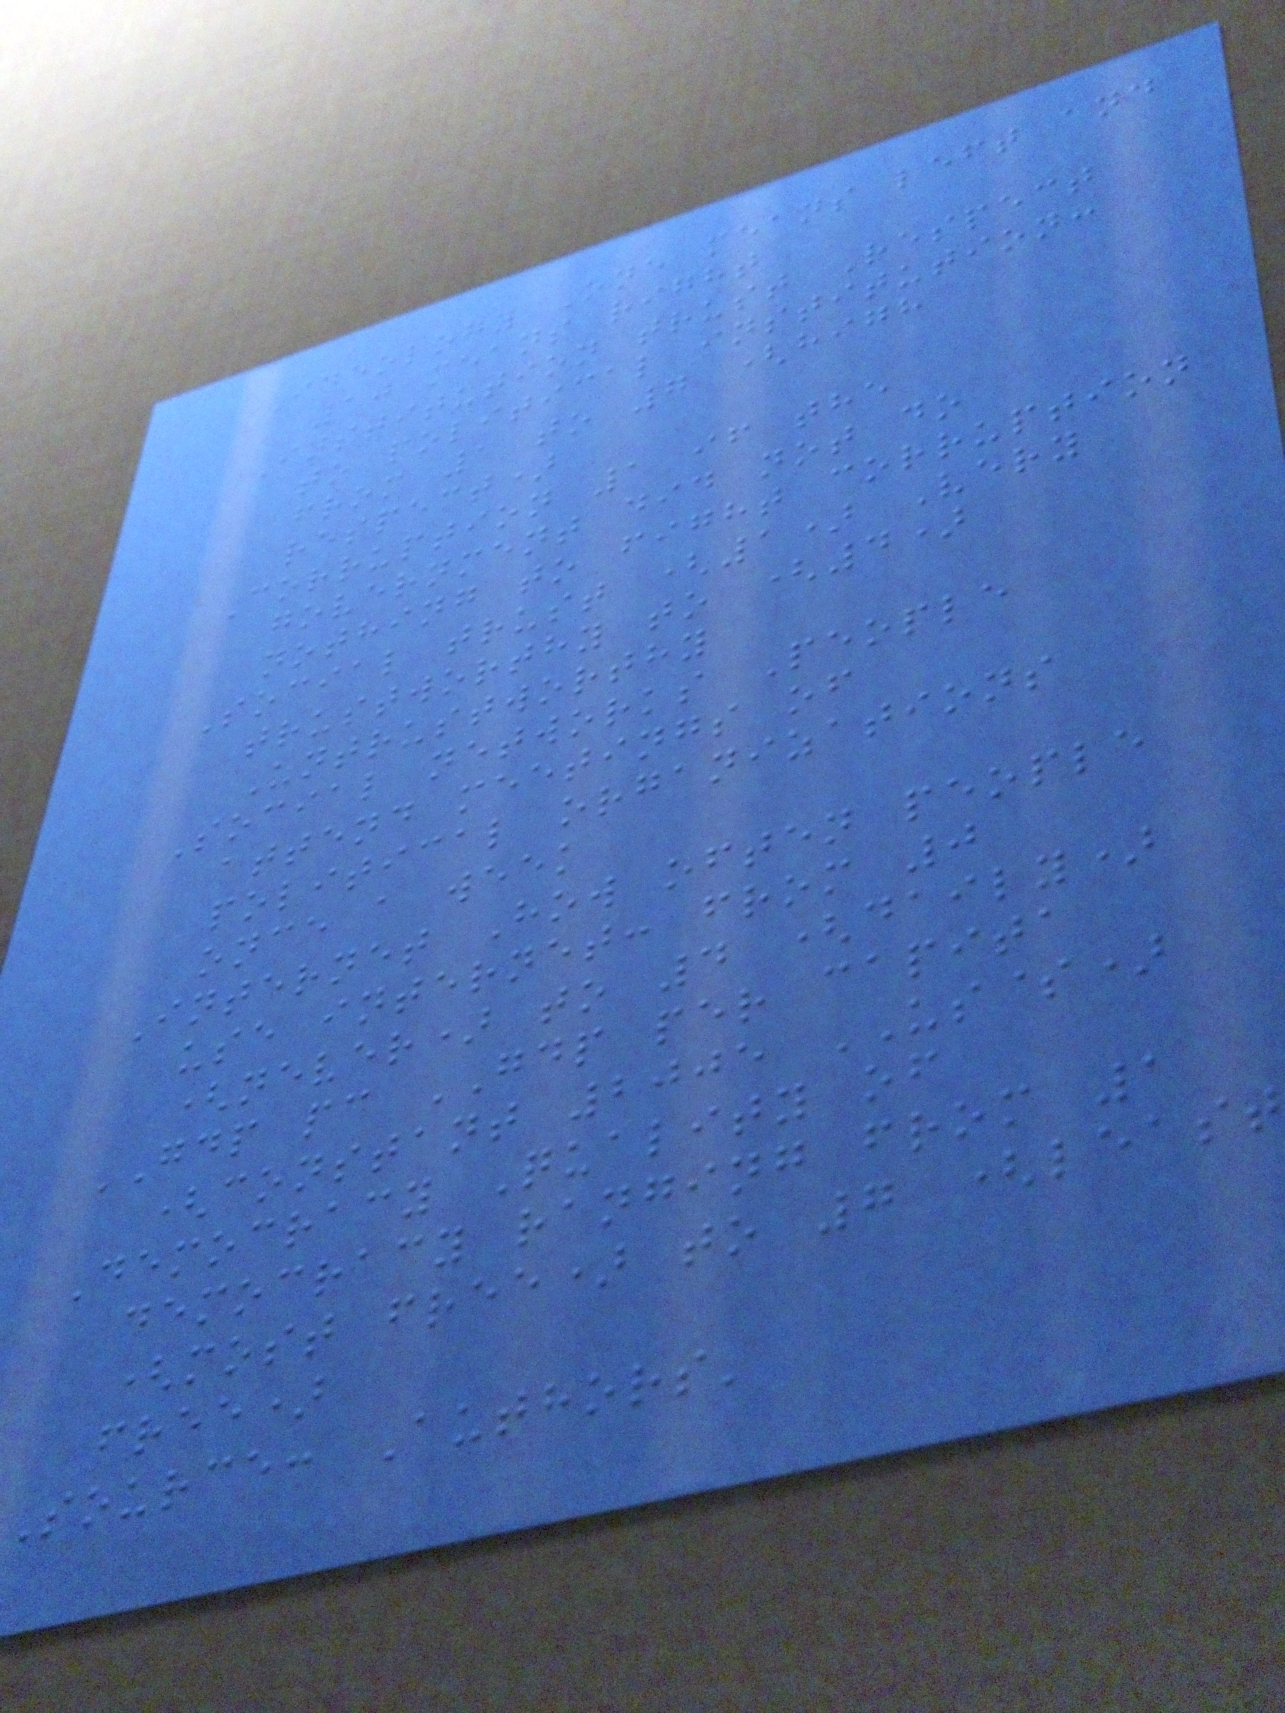Ideology One means left and
10 means right
Institution trust Respect
to political institution:
from 1 to 7 (high
respect)
Corruption 1 if the
government did not do
nothing to fight corruption
Social trust (1) Very
trustworthy to (4)
Untrustworthy
Social networks People
attend meetings of
political organizations
once a week
Internet How often people
use internet: from 0
(never) to 4 (daily)
GDP pc GDP per capita
(constant 2005 US$)
Democracy Quality of
democracy ranging from 1
(most free) to 7 (least
free)
Source: Authors'
